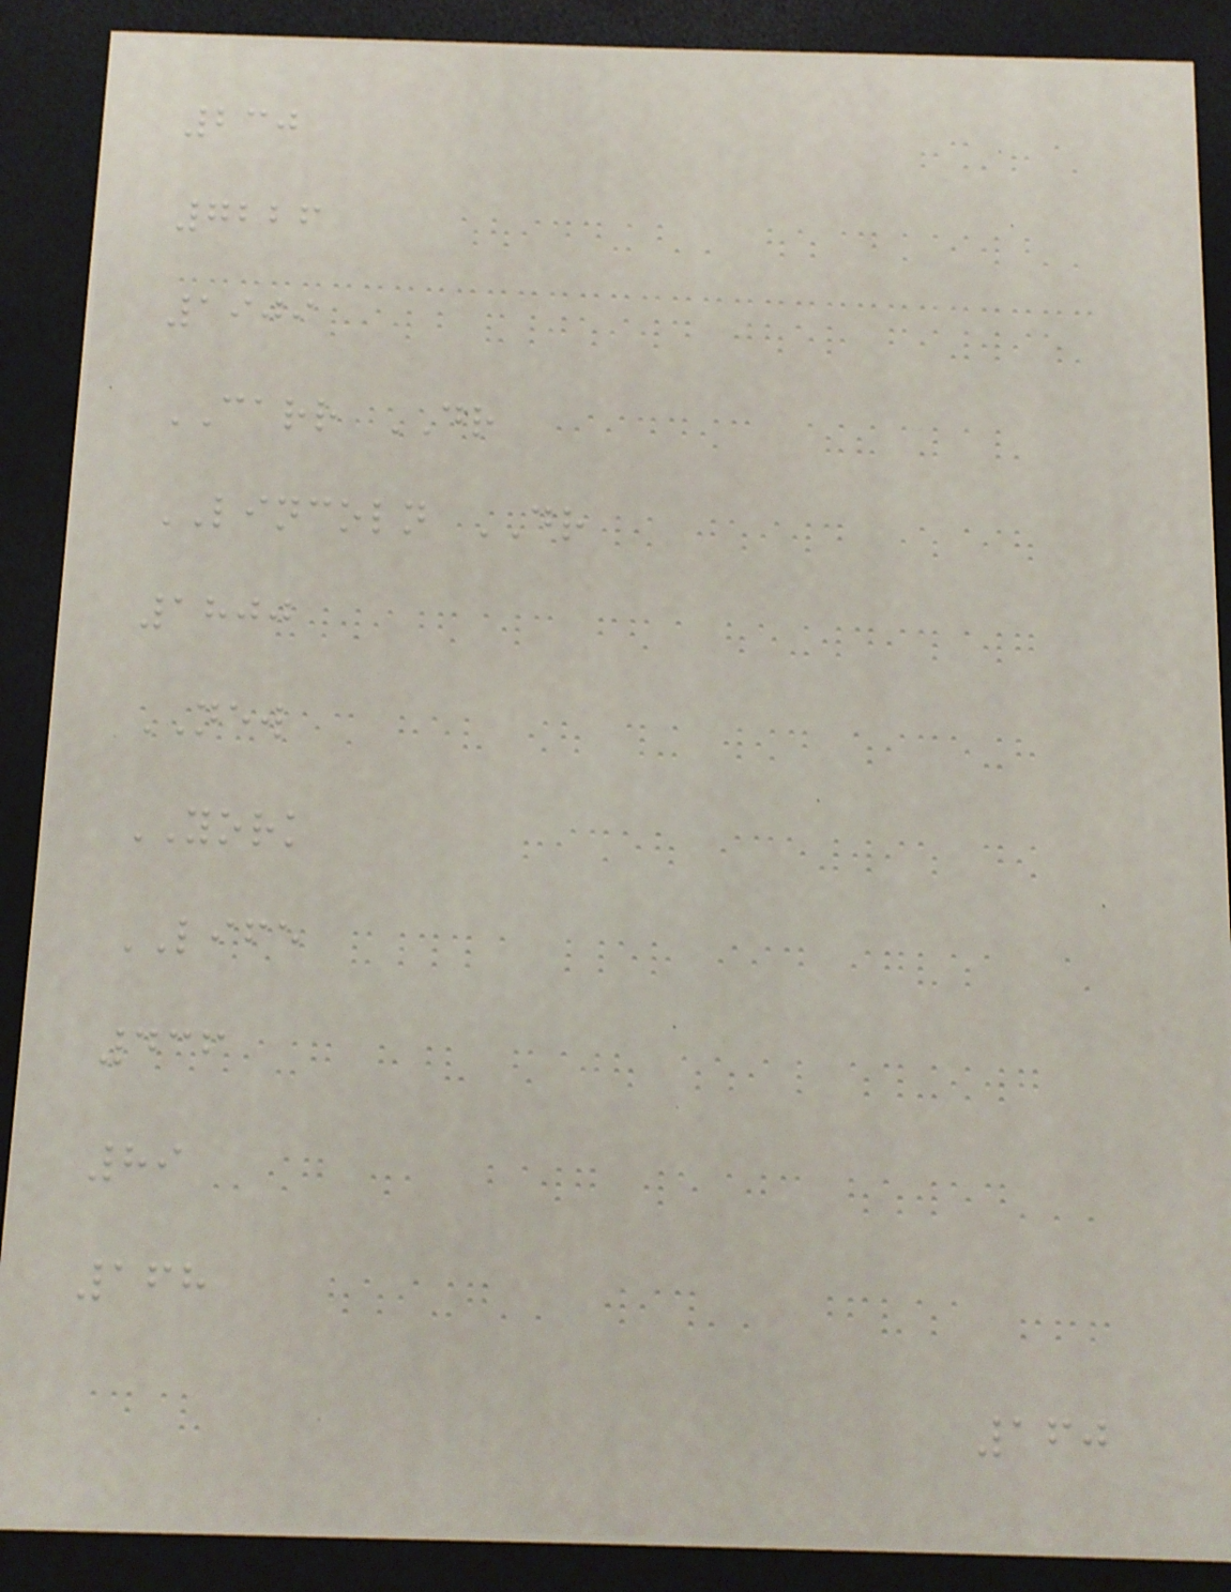230
7226
1909
CARR DR
LINCOLN DR
1800
NEW
YORK
LIFE
436
89
168
160
